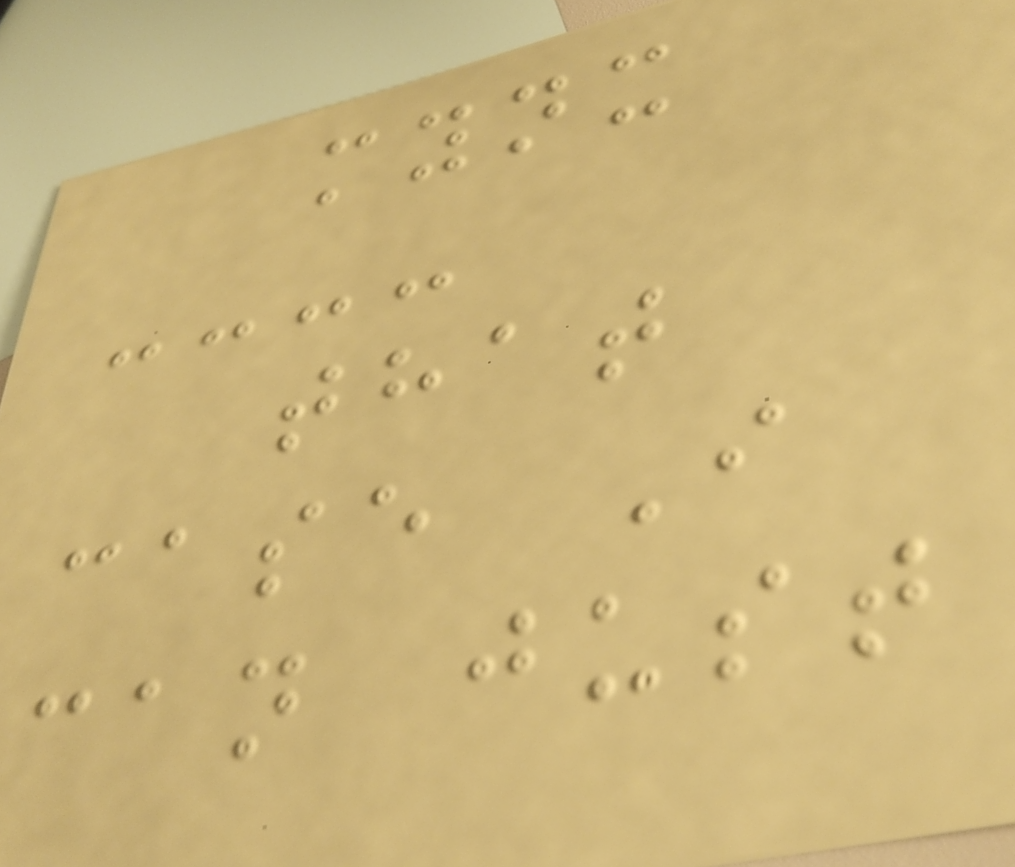mynx
that
case I
can just
